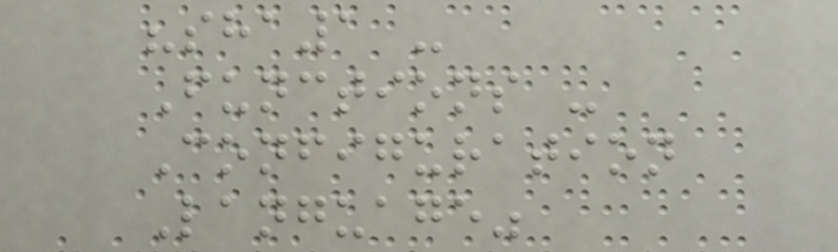"sha1 -
Functions -
Configuration
Language"
